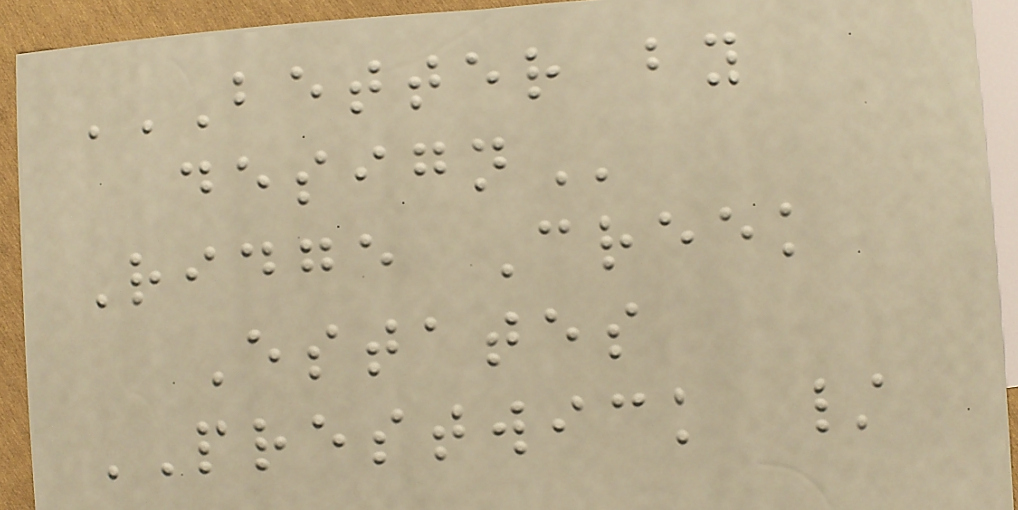BETTER BY
DESIGN
Ridge Creek
Estates
PRESTWICK /
